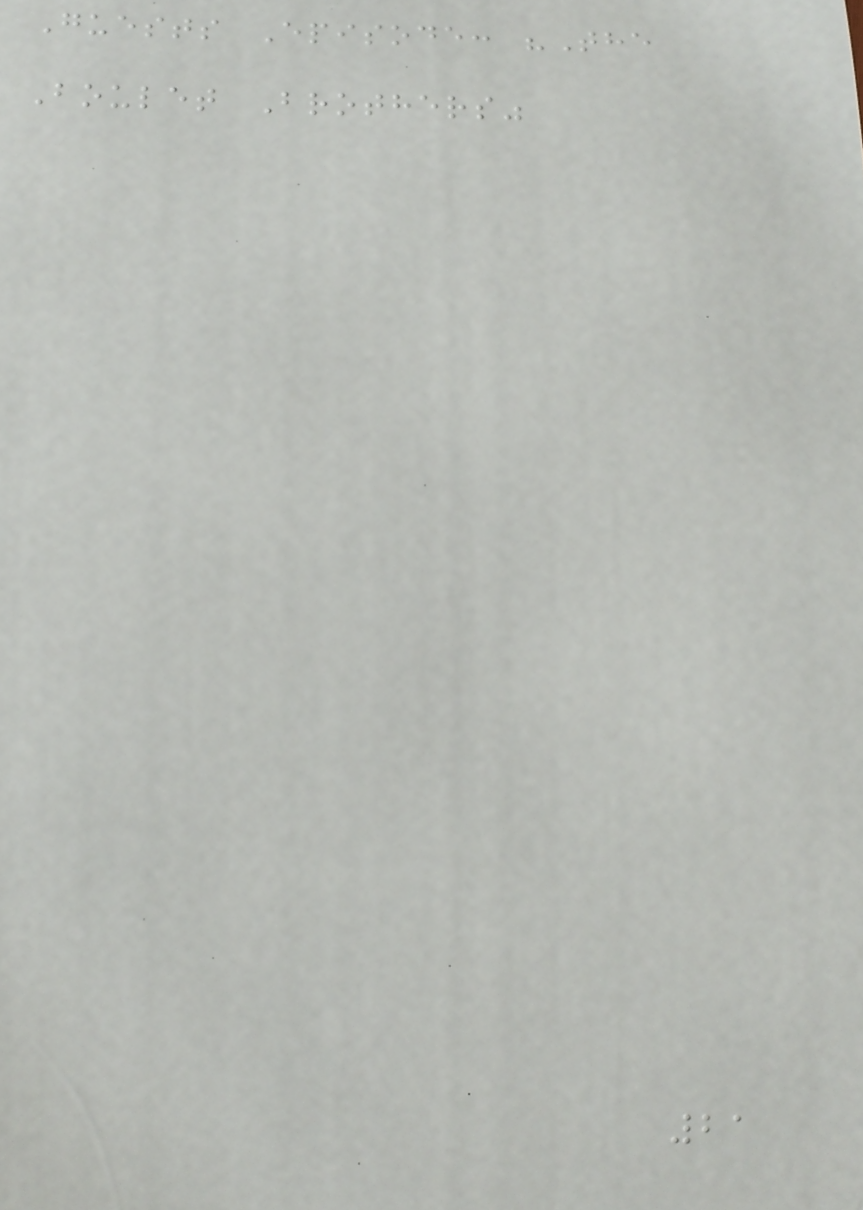Guests Episode: "The
Boulet Brothers"
21
